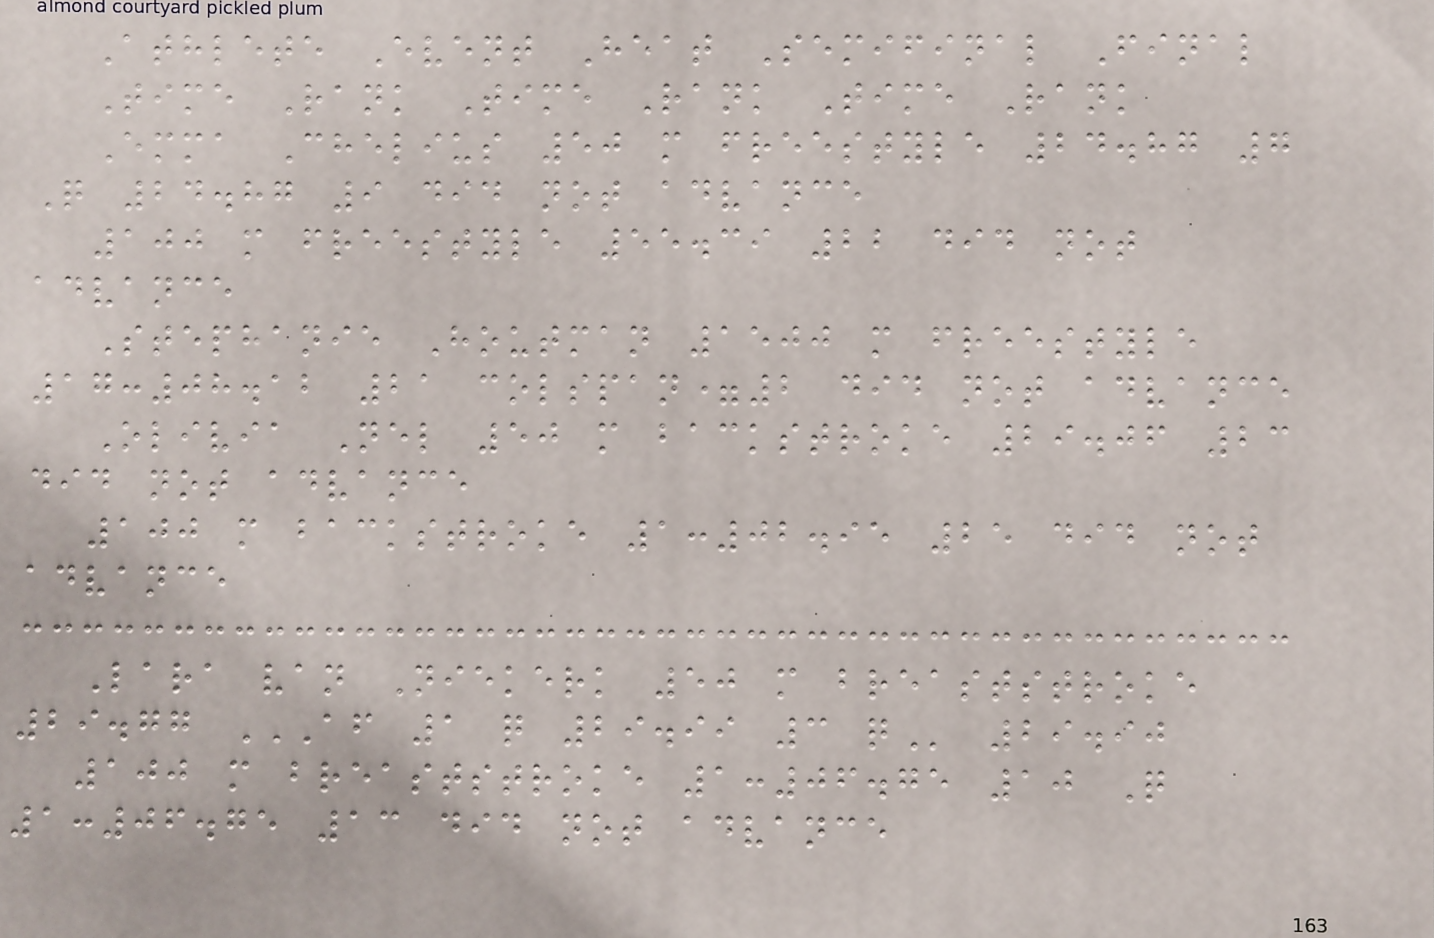Athlete Event Heat Semifinal Final
Time Rank Time Rank Time Rank
Emma Chelius 50 m freestyle 24.87 7
Q 24.87 9 did not advance
100 m freestyle 55.39 22 did not
advance
Stephanie Houtman 1500 m freestyle
17:08.12 21 colspan=2 did not advance
Olivia Nel 50 m backstroke 29.06 23
did not advance
100 m backstroke 1:02.95 25 did not
advance
Lara van Niekerk 50 m breaststroke
29.77 AF 1 Q 29.99 3 Q 29.90
100 m breaststroke 1:06.75 10 Q
1:06.75 13 did not advance
